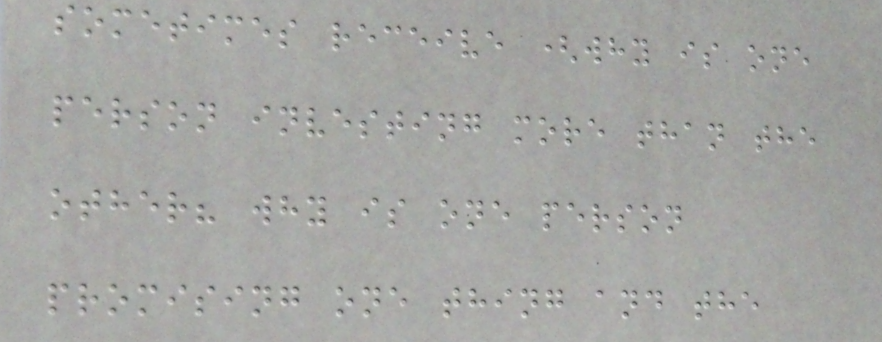sometimes receive (why is one
person investing more than the
other? why is one person
promising one thing and the
